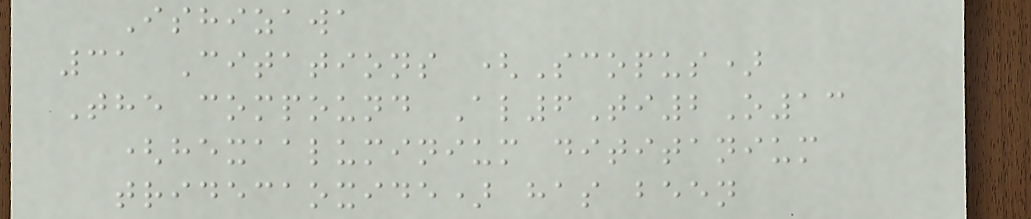Ishizawa
31 Citations (Scopus)
The compound Al6Ti2O13
(hexaaluminium dititanium
tridecaoxide) has been
